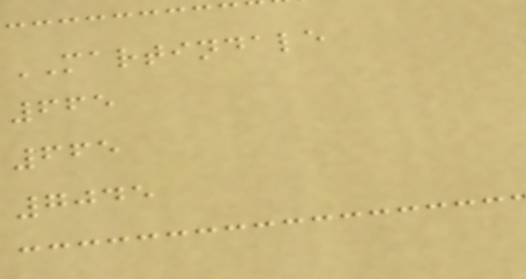MARTINDALE
665
665
7045
